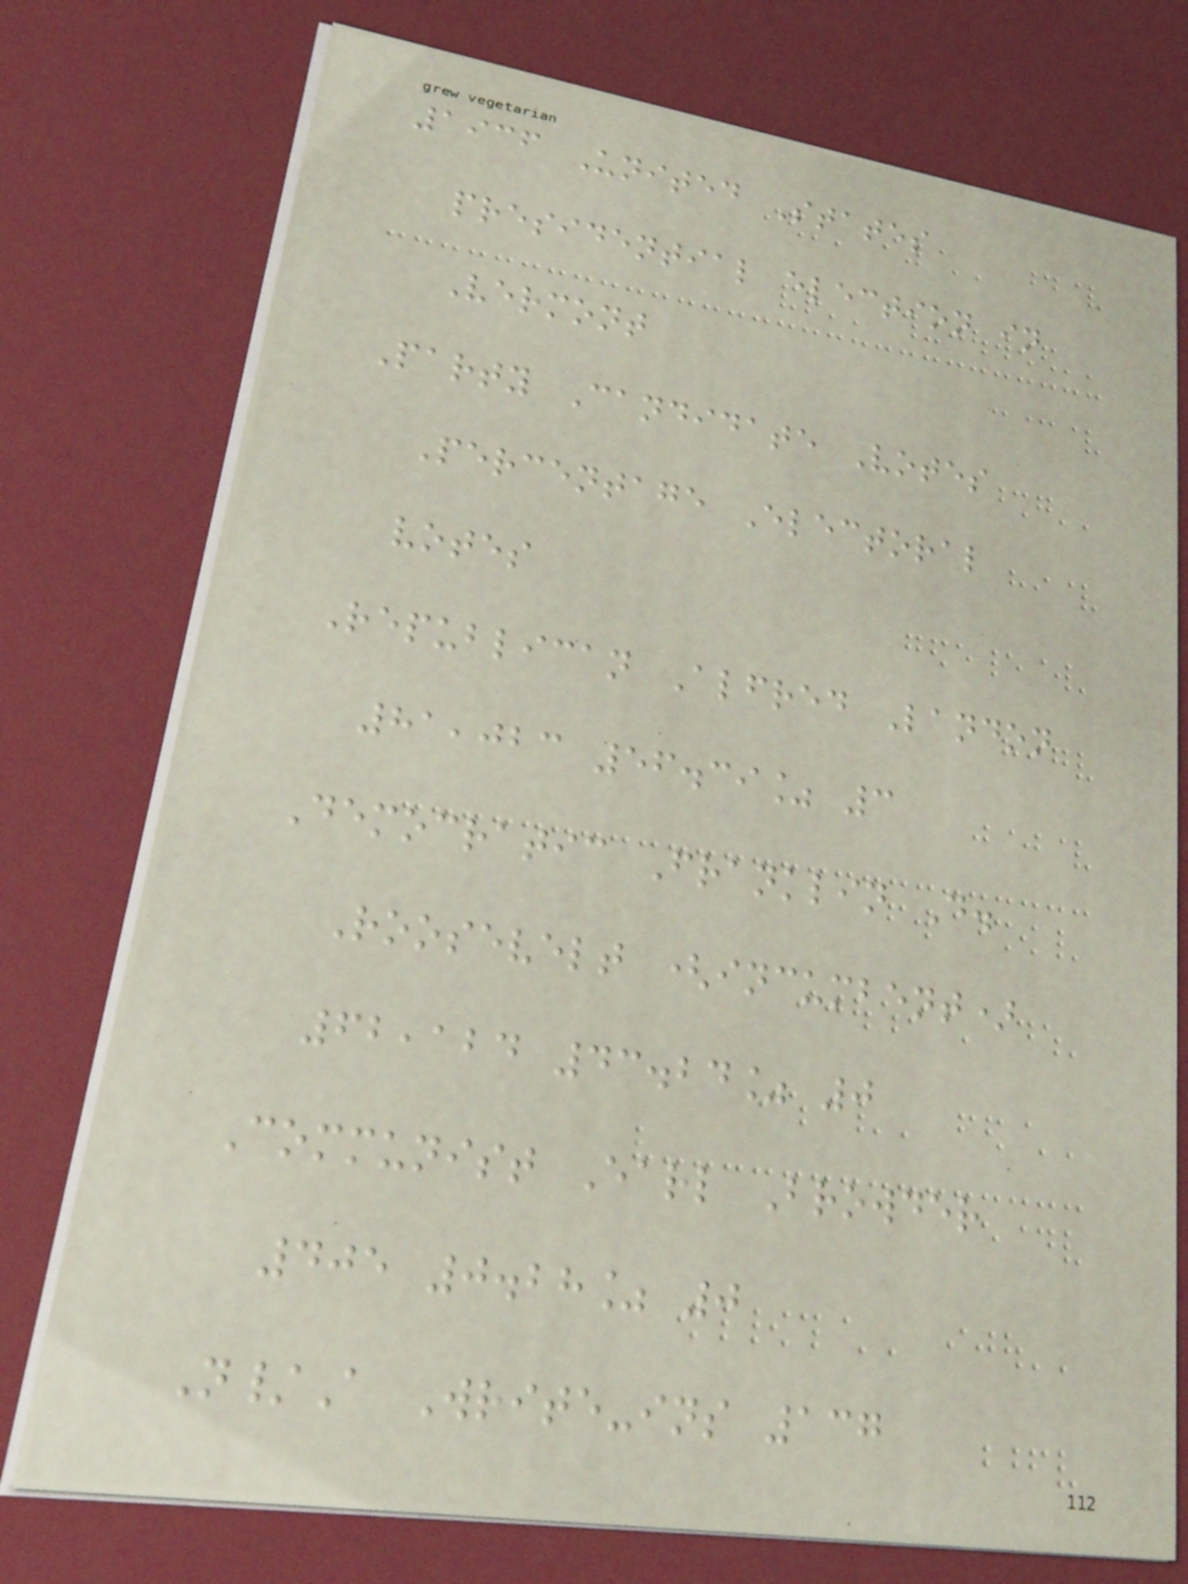1936 United States
presidential election in
Vermont
Party Candidate Votes
Percentage Electoral
votes
Republican Alfred Landon
81,023 56.39% 3
Democratic Franklin D.
Roosevelt (incumbent)
62,124 43.24% 0
Communist Earl Browder
405 0.28% 0
N/A Write-ins 137
